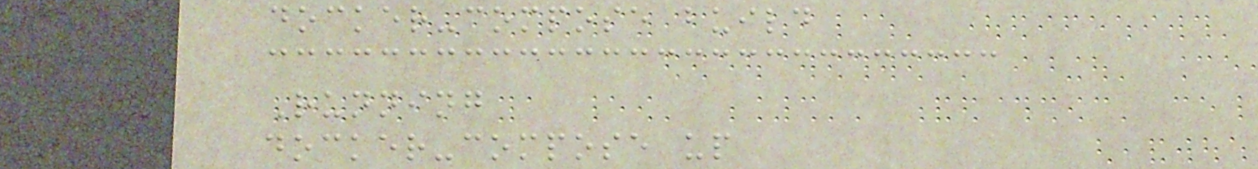docker-compose build
Running
docker-compose up
